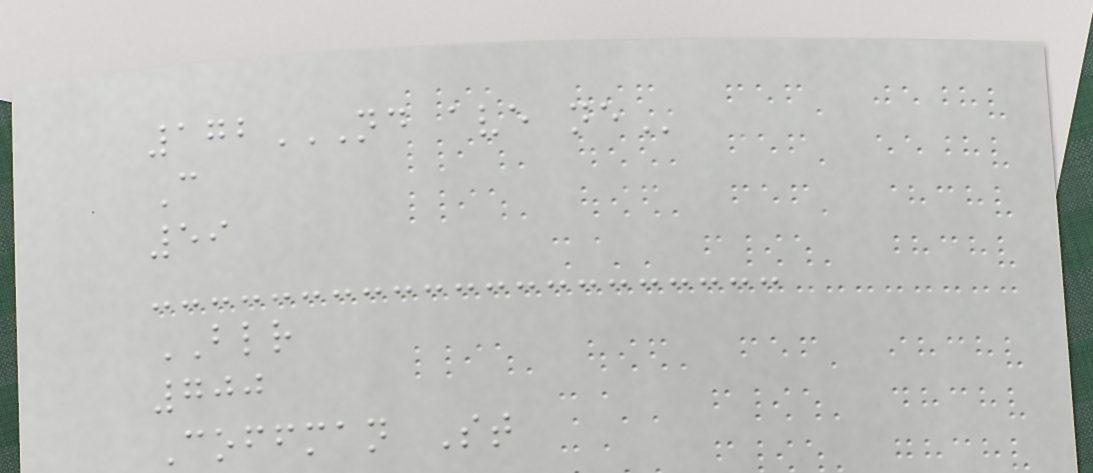172ND AVE NE
C
59
BLR
700
Coffman St
